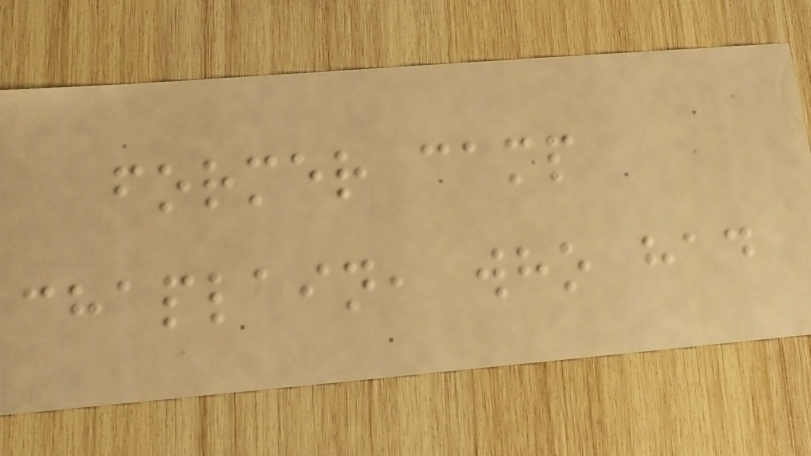former camp
chaplain, who had
